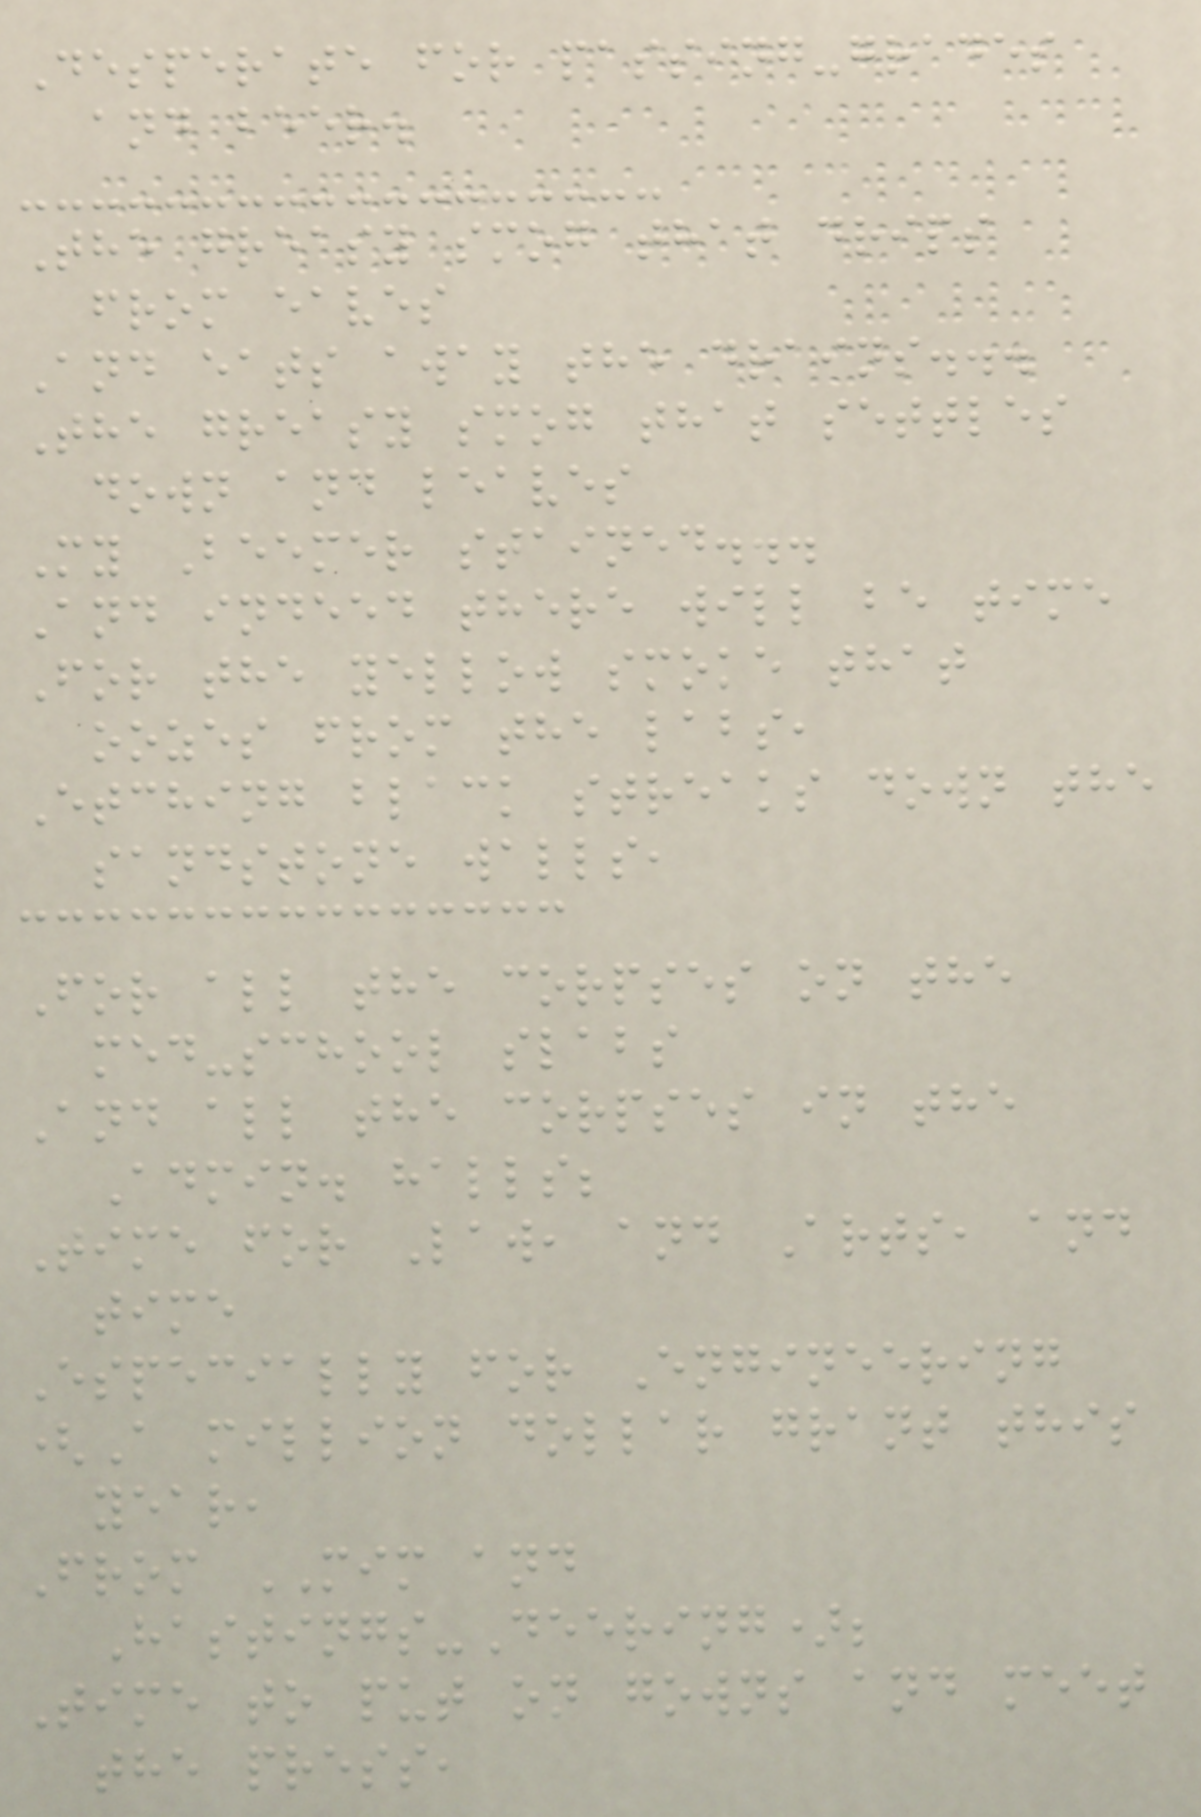Desperate for passing-grades
and beer.
The greasy smog that drips
from eaves
And eats away the drains...
The greasy smog that settles
down and leaves
My Beemer stained...
And indeed there will be time
For the yellow smoke that
oozes from the labs,
Etching black streaks down the
sandstone walls,
For all the corpses on the
med-school slabs
And all the corpses in the
Admin. halls;
Time for Law, and Arts, and
time
Especially for Engineering
(A million dollar grant this
year,
From MIM and
Hastings-Deering);
Time to put on gowns and meet
the press,
